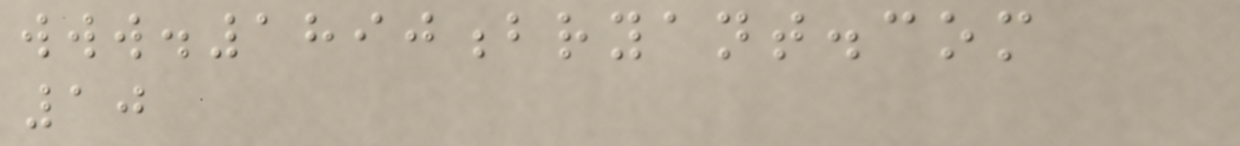www.1890bryant.com
10
